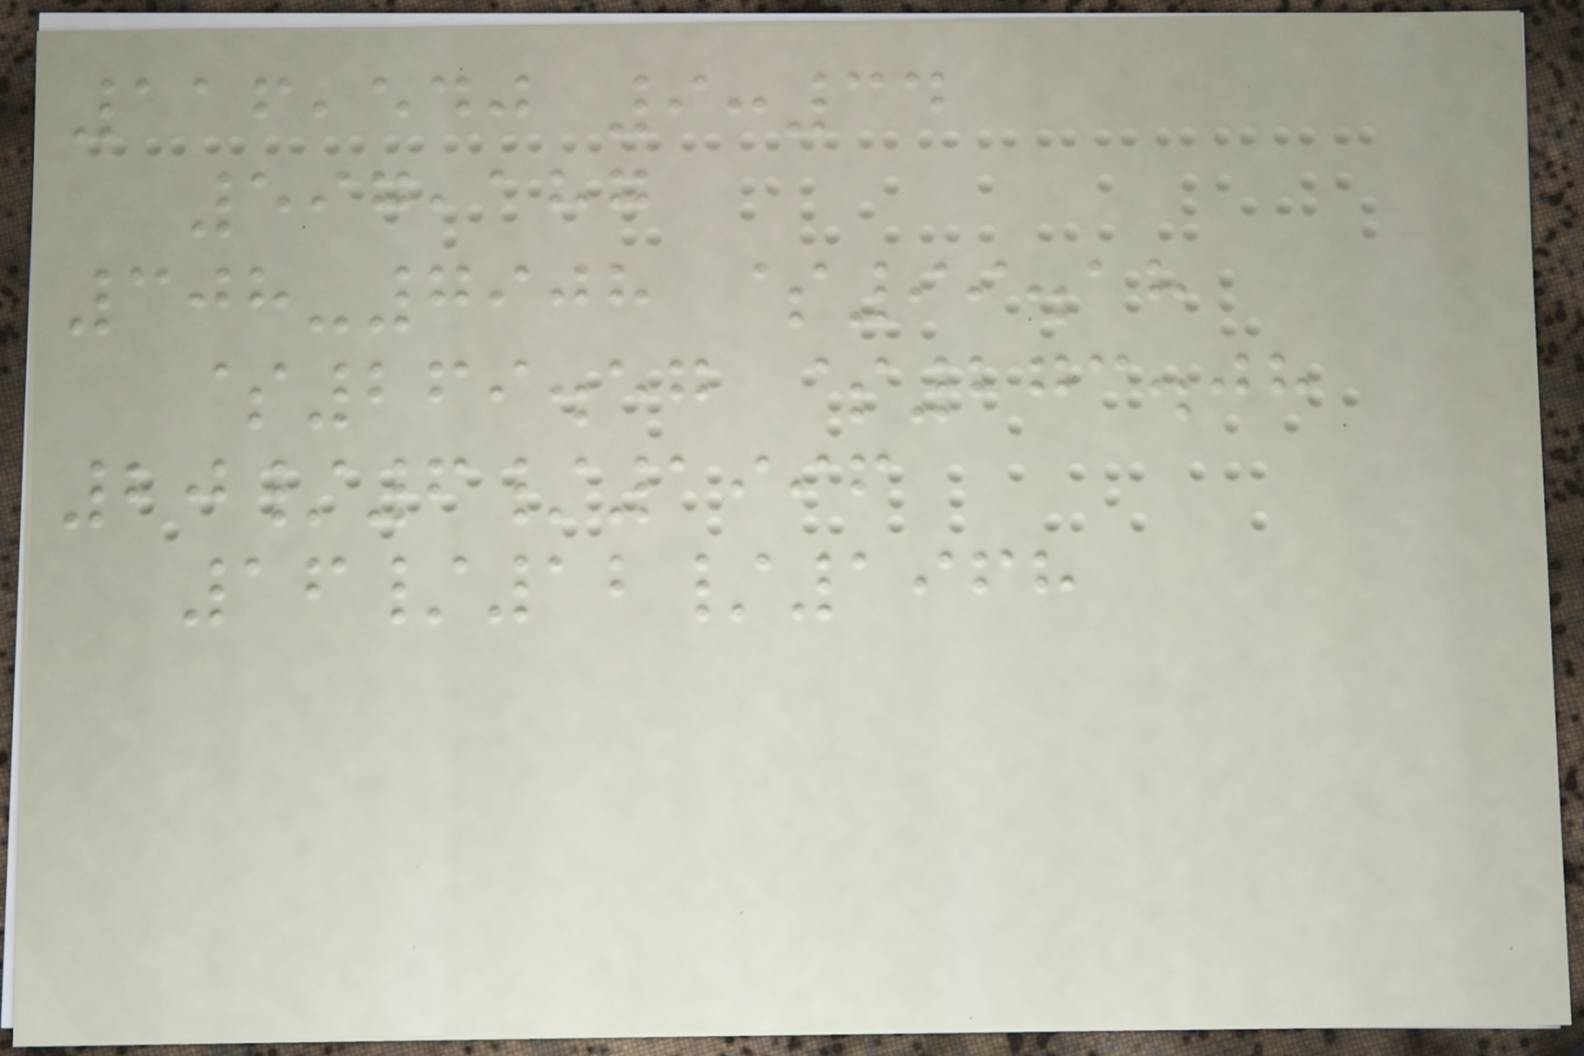116,540 9:34
597,187
308-7908 $99.18
$269.57 $273.08
20/6/1996
16/12/1968
